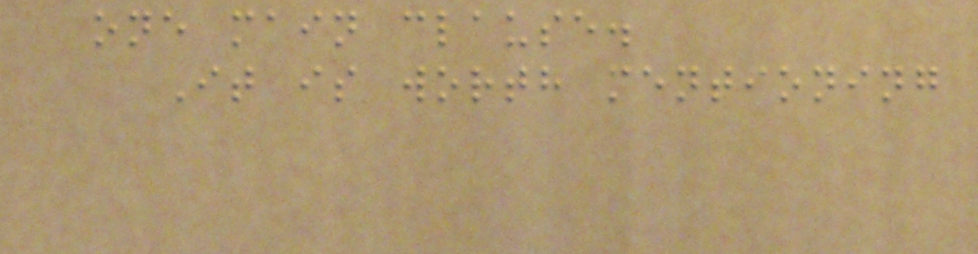one main clause.
It is worth mentioning
